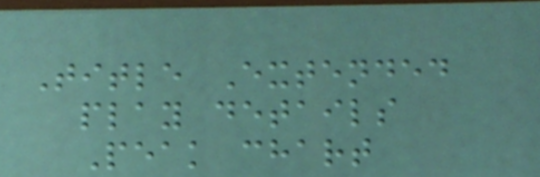Title Extended
play details
Peak chart
